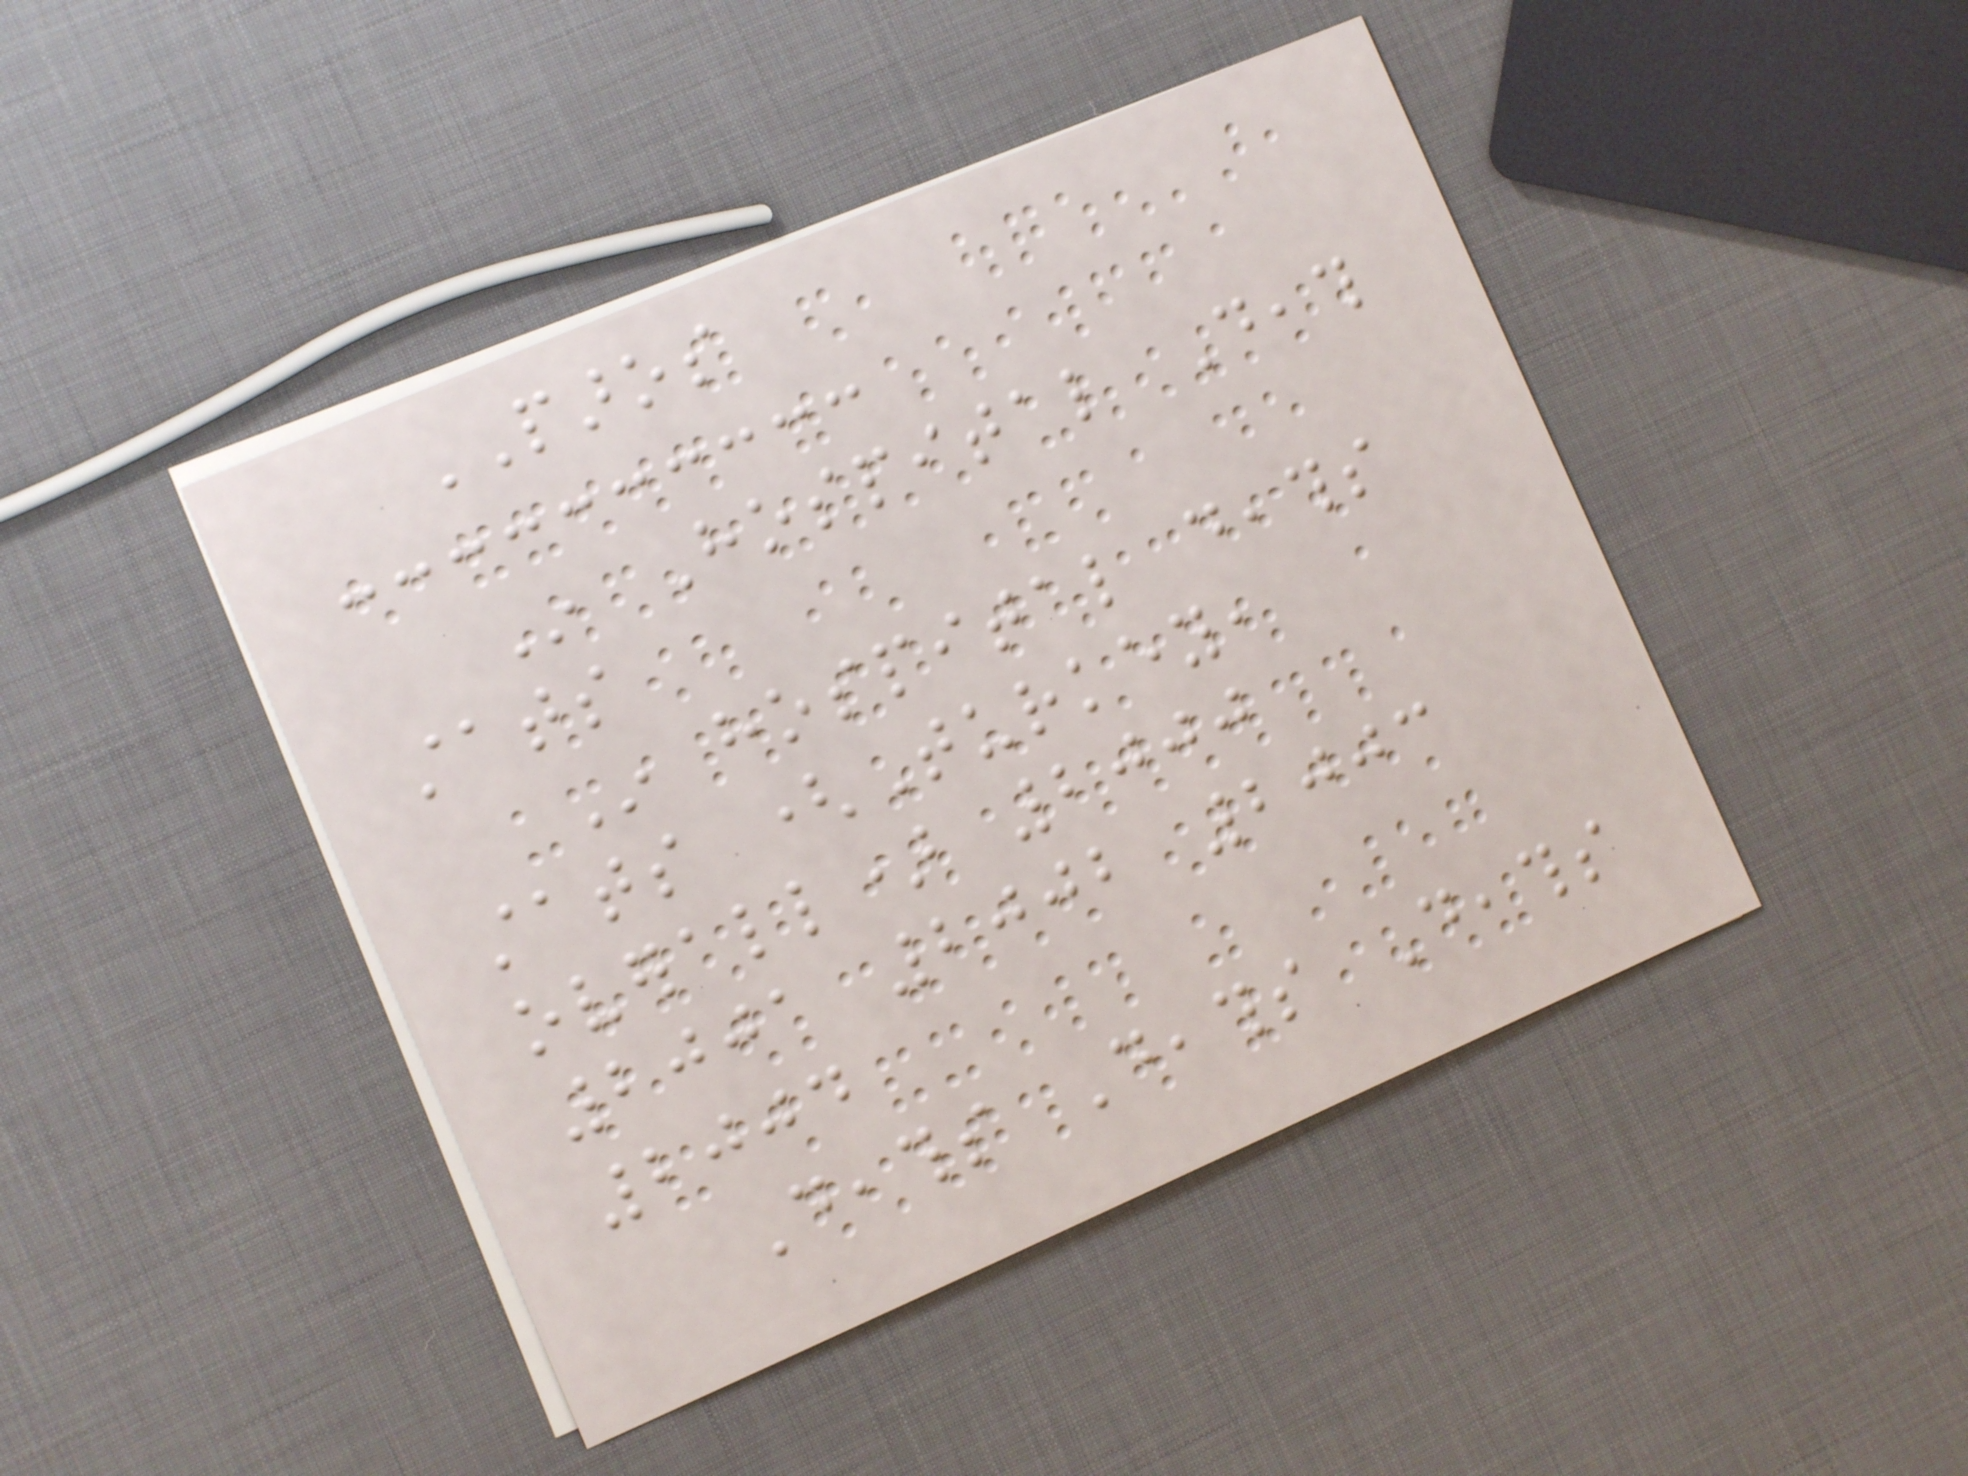PAROS
In Hospital Death
stats
In hospital deaths
stats (Turkey,
overall) 2000
2001 2002 2003
2004
Deaths Deaths Deaths
